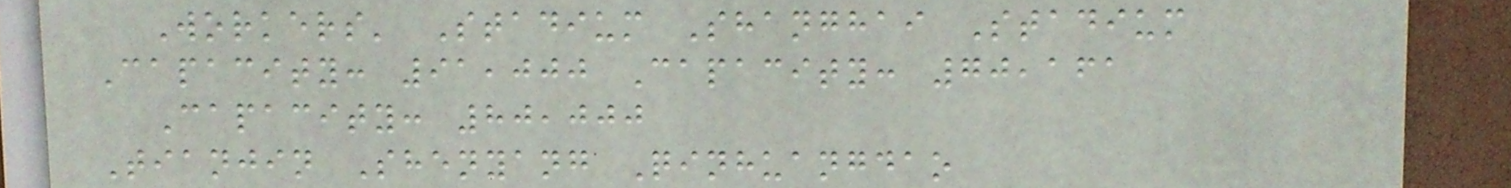Workers' Stadium Shanghai Stadium
Capacity: 91,000 Capacity: 70,161
Capacity: 80,000
Tianjin Shenyang Qinhuangdao
